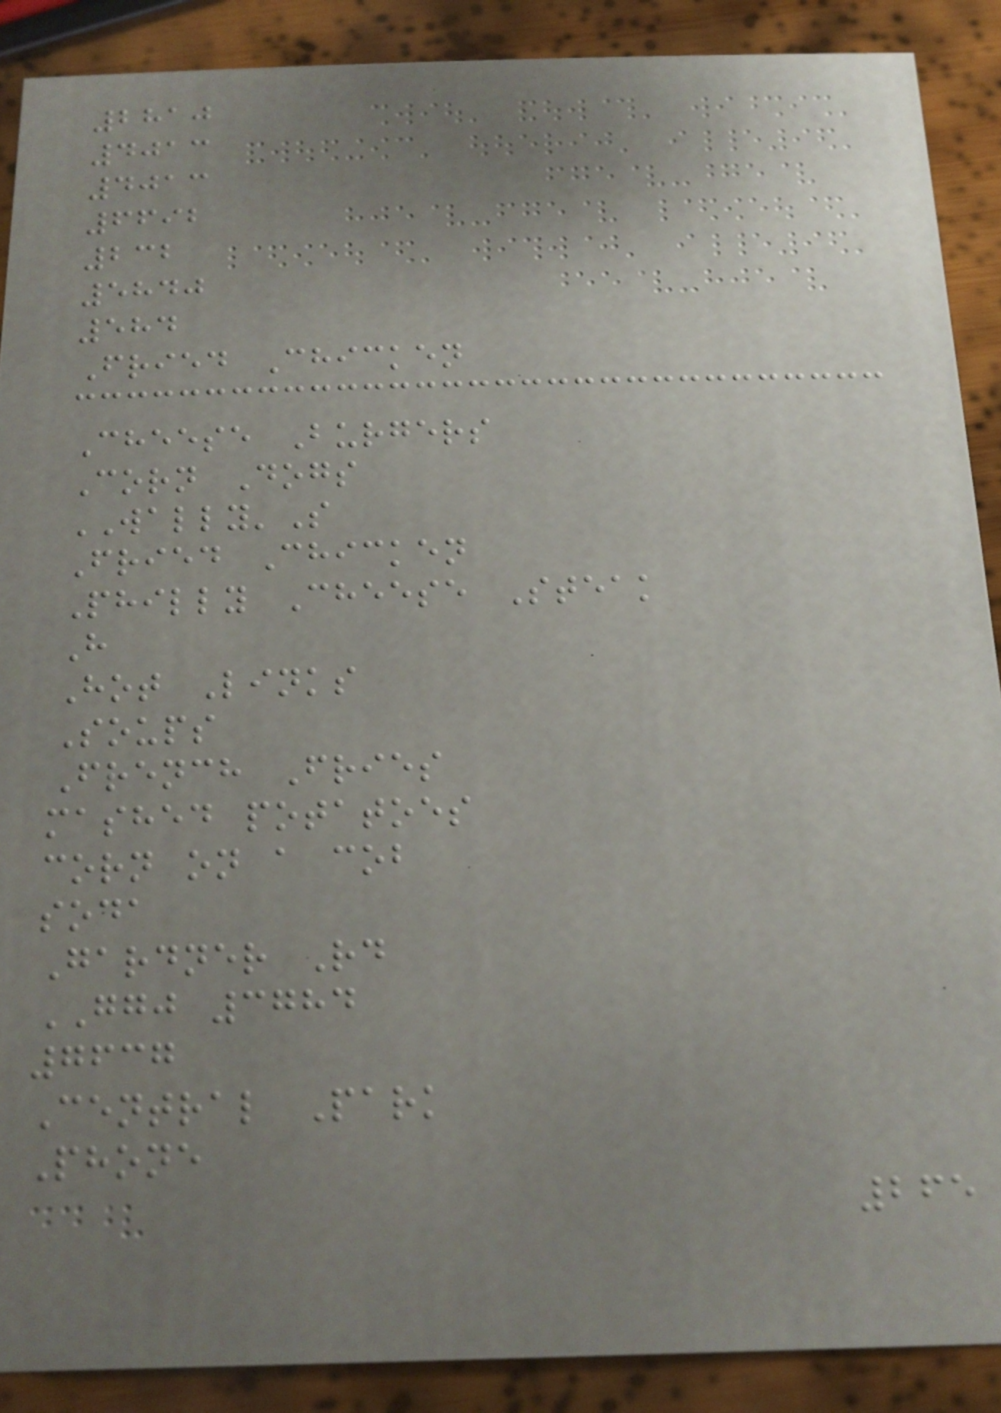2810
4013
4013
6692
232
5840
584
Fried Chicken
Cheese Burgers
Corn Dogs
WALLY'S
Fried Chicken
Philly Cheese Steak
H
Hot Links
Soups
French Fries
mashed potatoes
corn on a cob
soda
Gardner Rd
GGJ 3784
7637
Central Park
Phone
265
